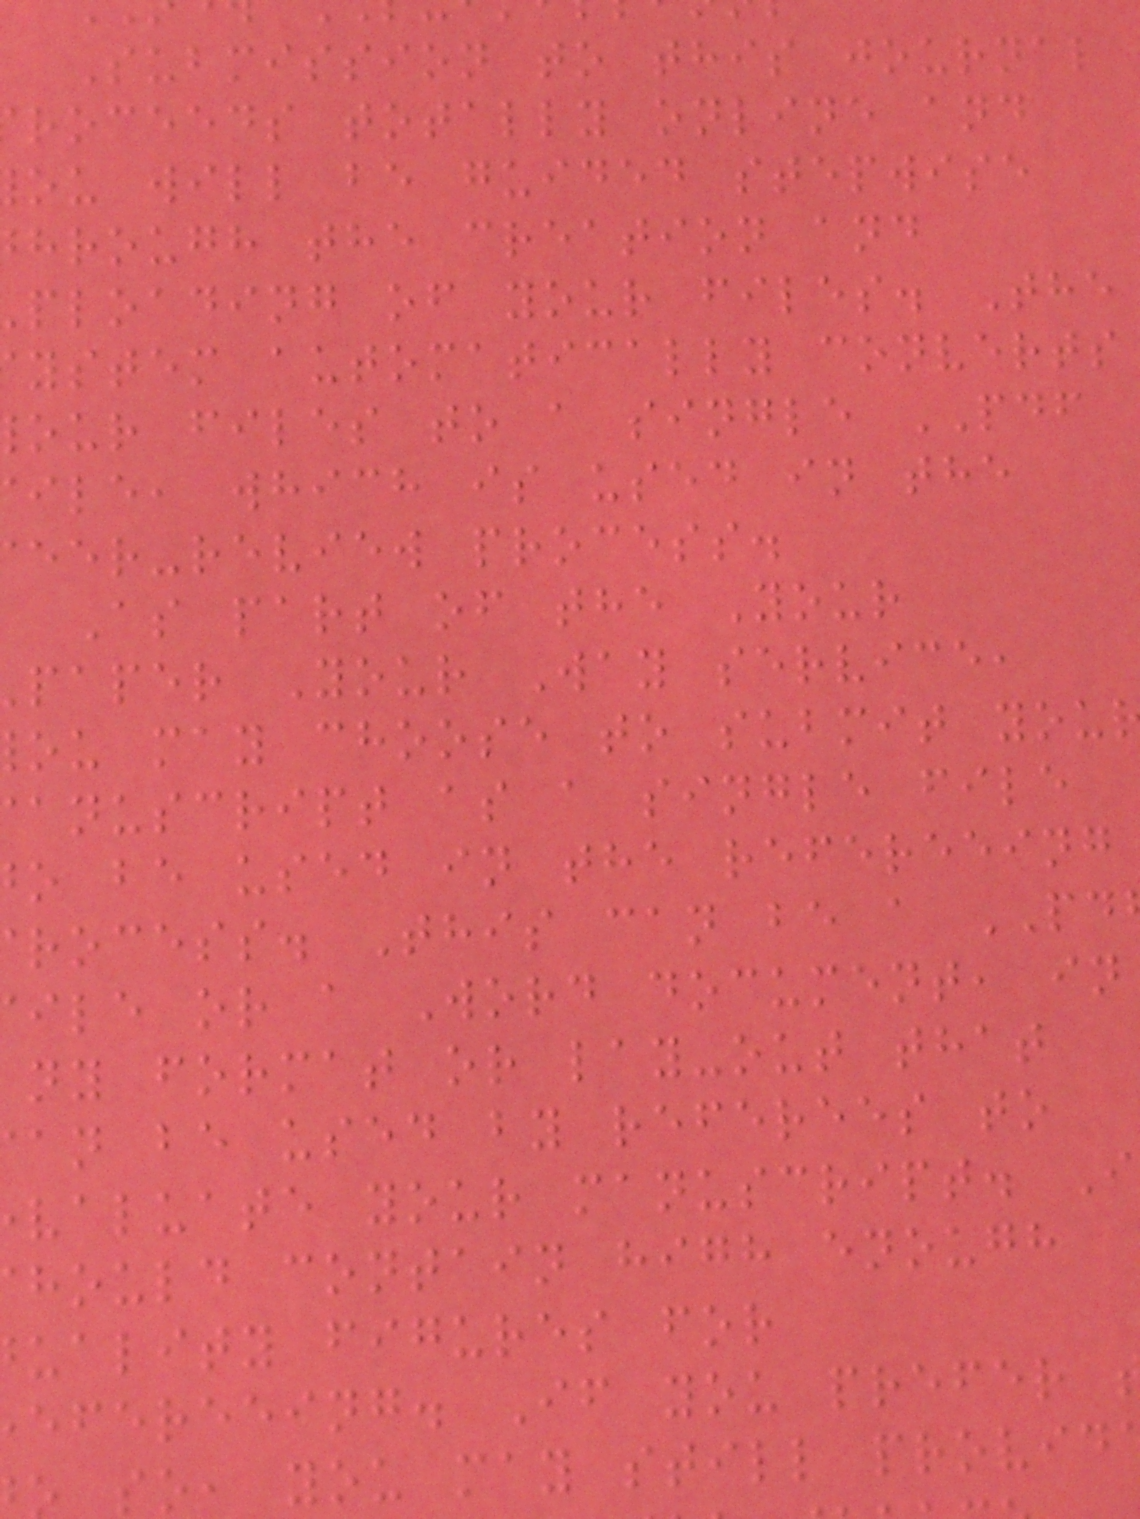Submission to this journal
roceeds totally online and
ou will be guided stepwise
hrough the creation and
ploading of your files. The
ystem automatically converts
our files to a single PDF
ile, which is used in the
eer-review process.
As part of the Your
paper Your Way service,
ou may choose to submit you
anuscript as a single file
o be used in the refereeing
rocess. This can be a PD
ile or a Word document, in
ny format or lay-out that
an be used by referees to
valuate your manuscript. I
hould contain high enough
uality figures for
efereeing. If you prefer
so, you may still provid
